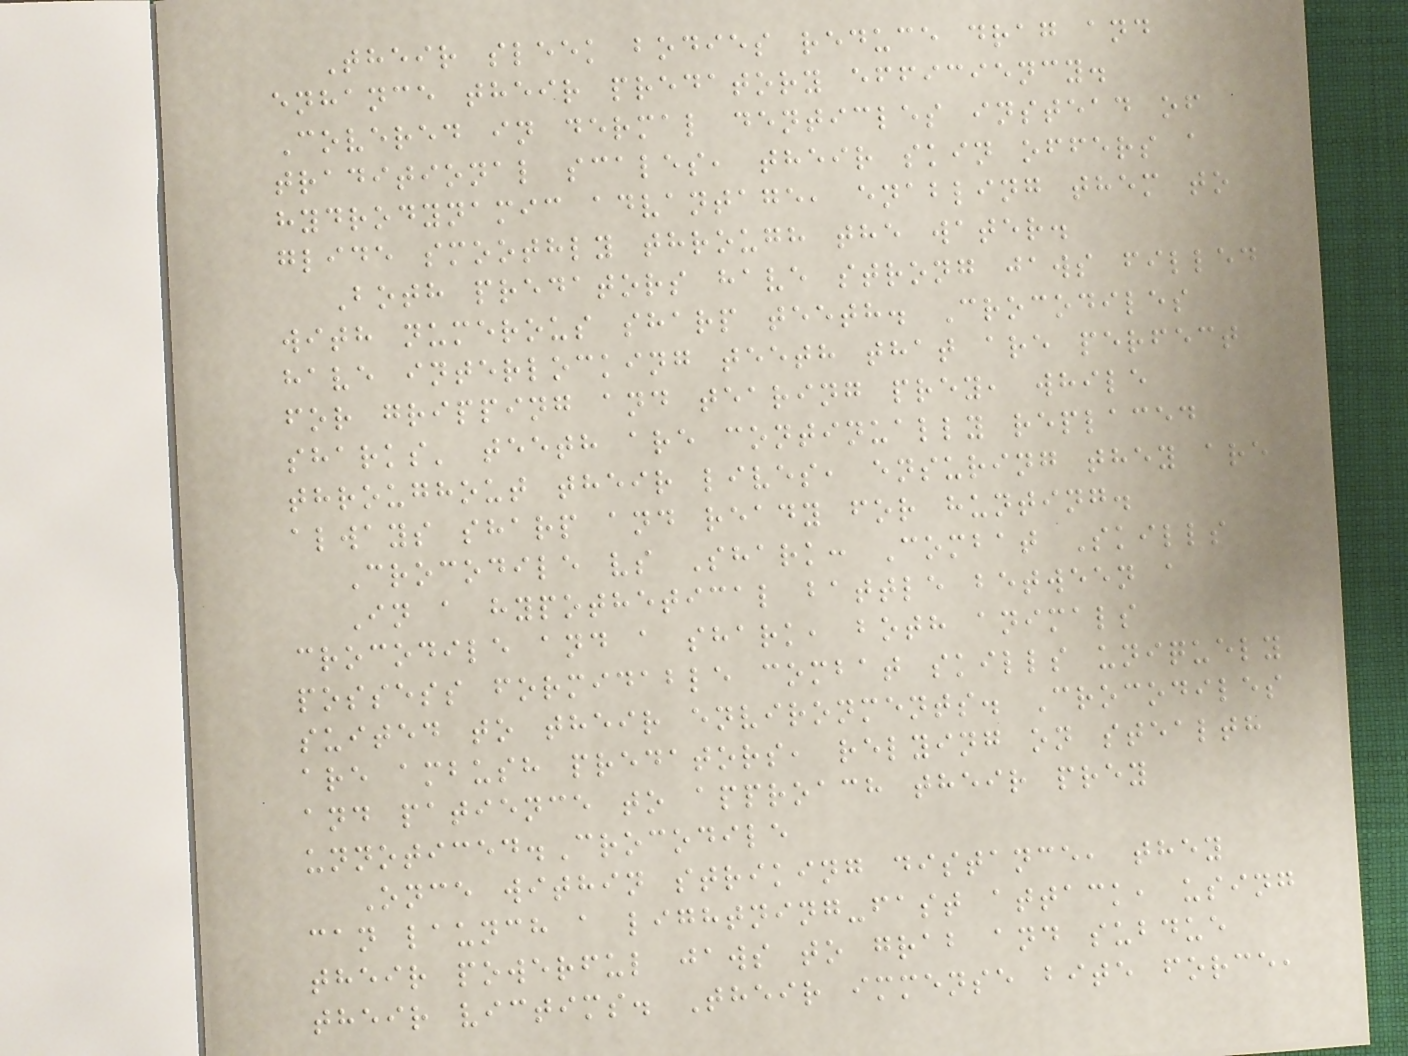Their sleek bodies reduce drag and
enhance their predatory efficiency.
Covered in dermal denticles instead of
traditional scales, their skin offers a
hydrodynamic advantage, enabling them to
glide smoothly through the water.
Both predators have strong jaws filled
with numerous sharp teeth. Crocodiles
have interlocking teeth that are perfect
for gripping and tearing prey, while
sharks' teeth are continually replaced
throughout their lives, ensuring they are
always sharp and ready for hunting.
Crocodile vs Shark: Combat Skills
In a hypothetical battle between a
crocodile and a shark, both animals
possess formidable combat skills uniquely
suited to their environments. Crocodiles
are ambush predators, relying on stealth
and patience to approach their prey
unnoticed.Crocodile
Once within striking distance, they
can launch a lightning-fast attack, using
their powerful jaws to grab and subdue
their victims. Their immense bite force,
